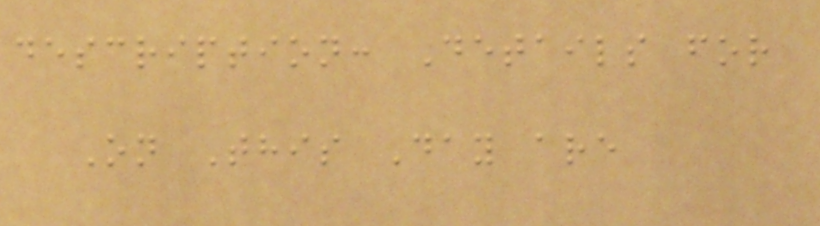description: Details for
On This Day are
